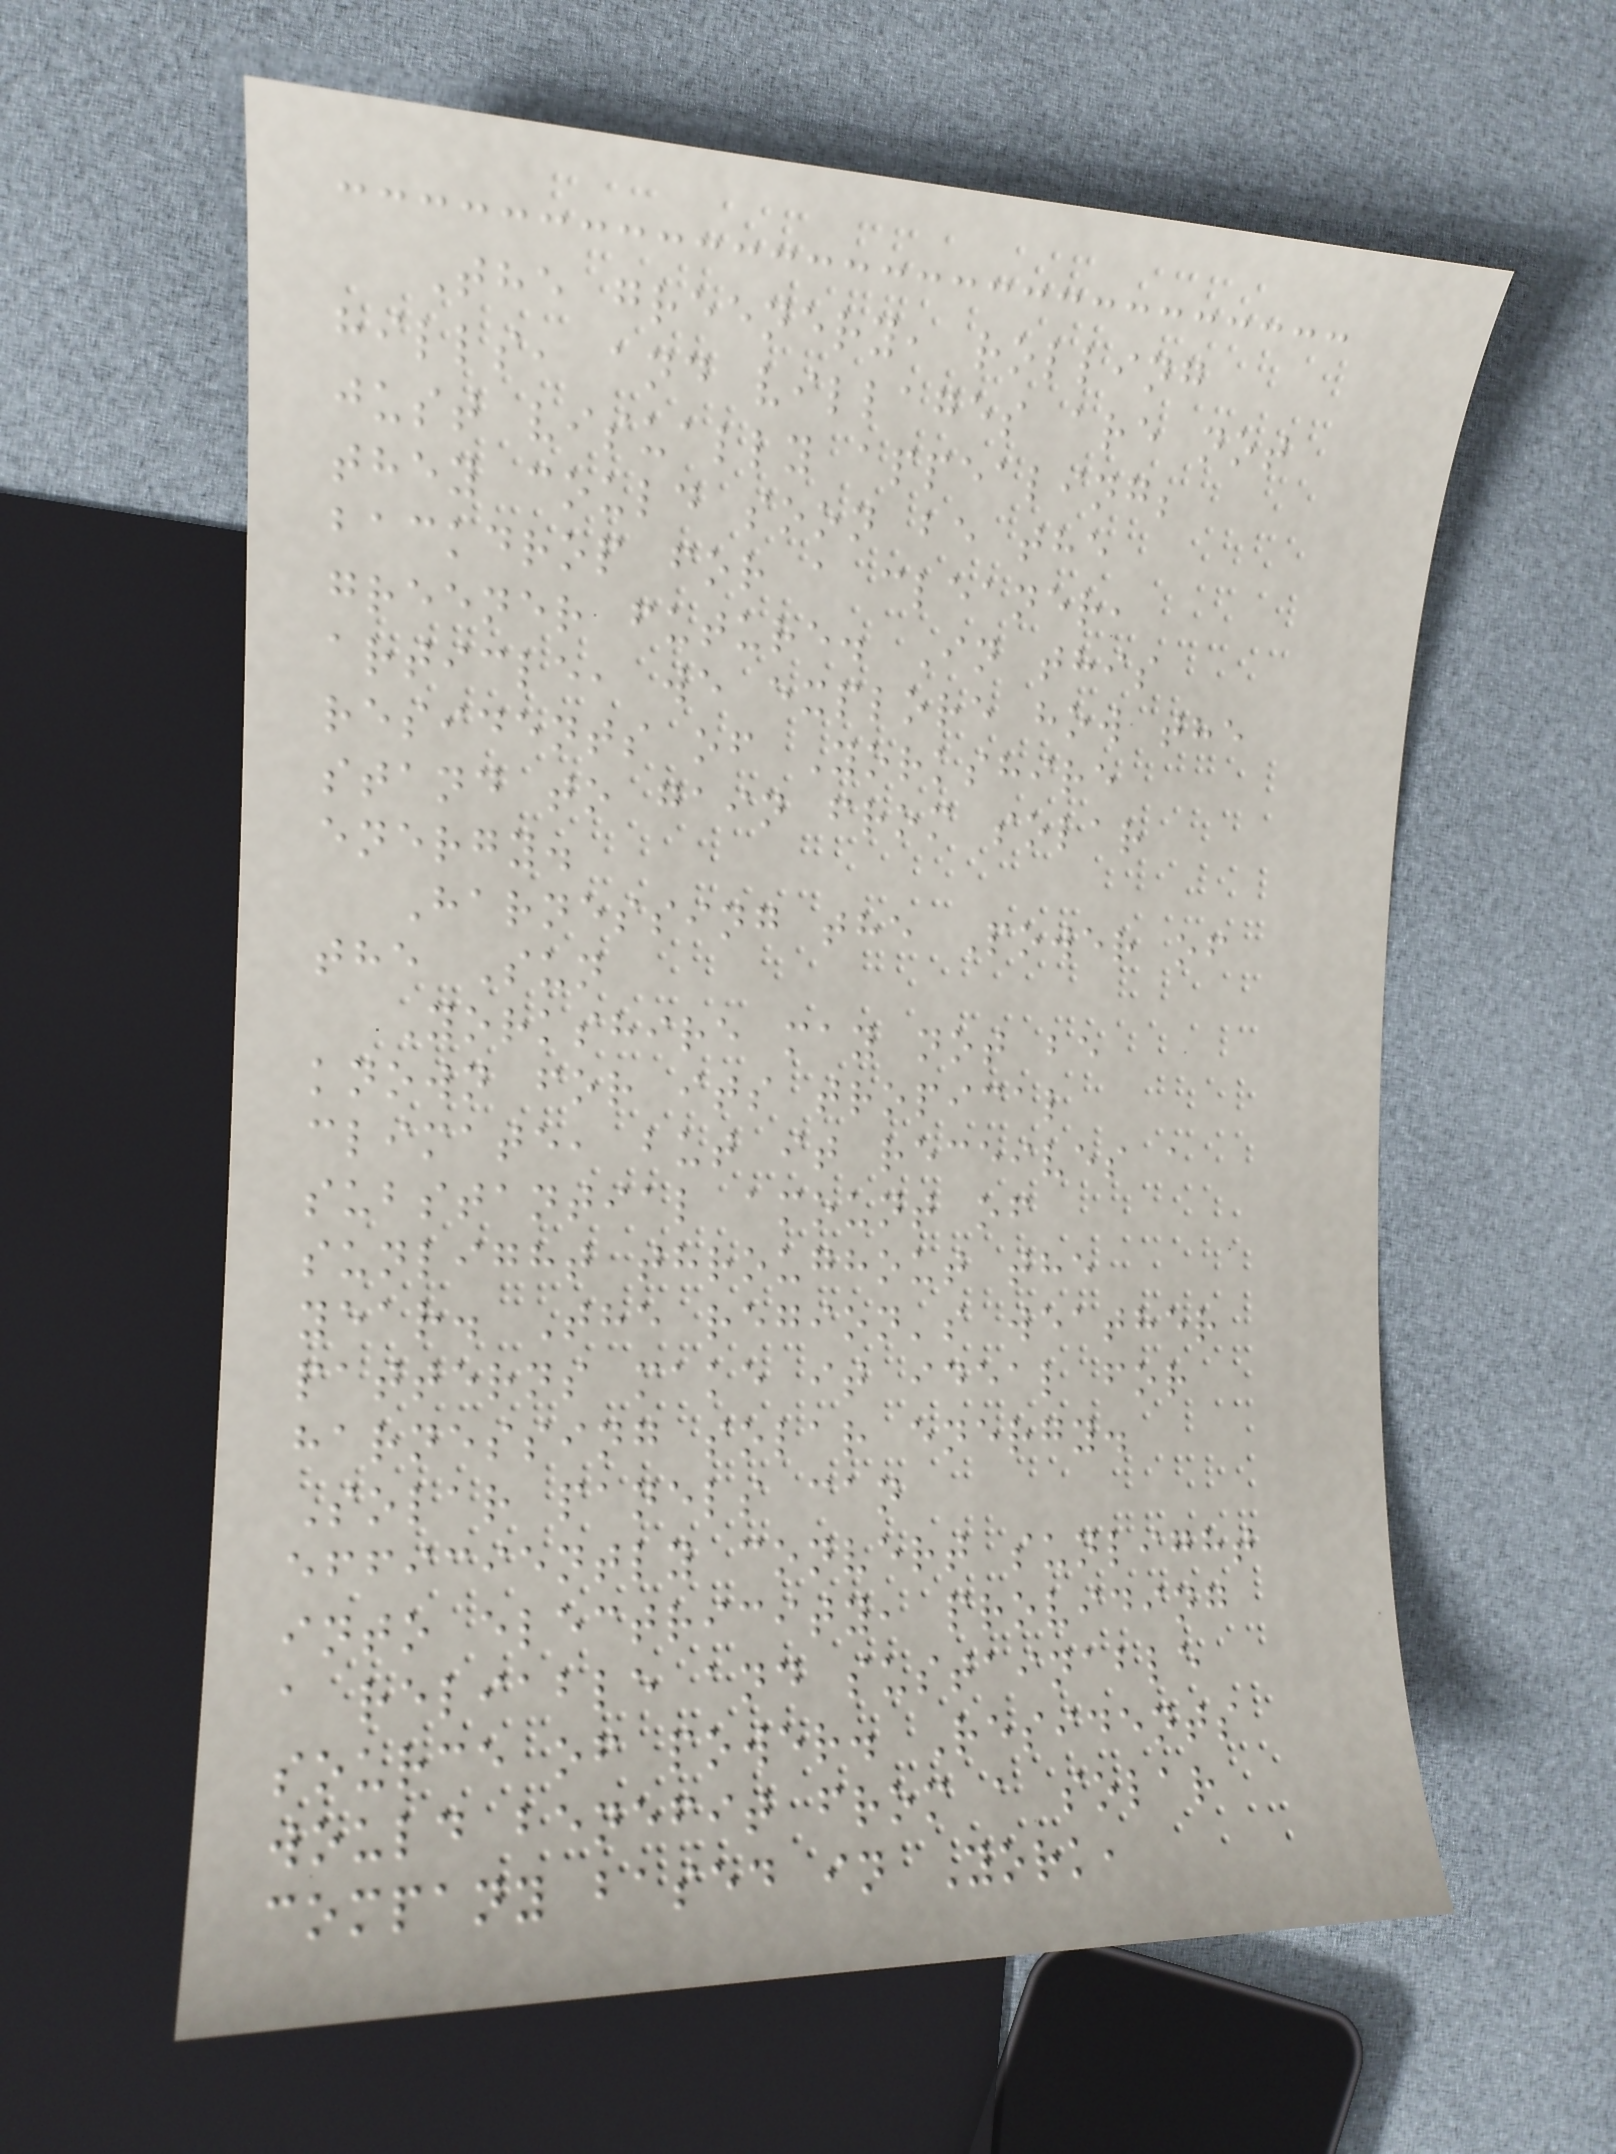The greenery, rolling
hills, and villages are not
just visually appealing;
they could soon be the
backdrop for a cleaner,
greener future. In this
article, we explore how the
residents of Yorkshire
stand to gain from solar
energy.
Harnessing the Power of
the Sun
Yorkshire may not be
known for its tropical
climate, but it receives a
substantial amount of
sunlight throughout the
year. The region's weather
patterns make it ideal for
harnessing solar energy.
Solar panels can
efficiently convert sunlight
into electricity, providing
a reliable and sustainable
source of power. Residents
would benefit from a solar
company based in York,
